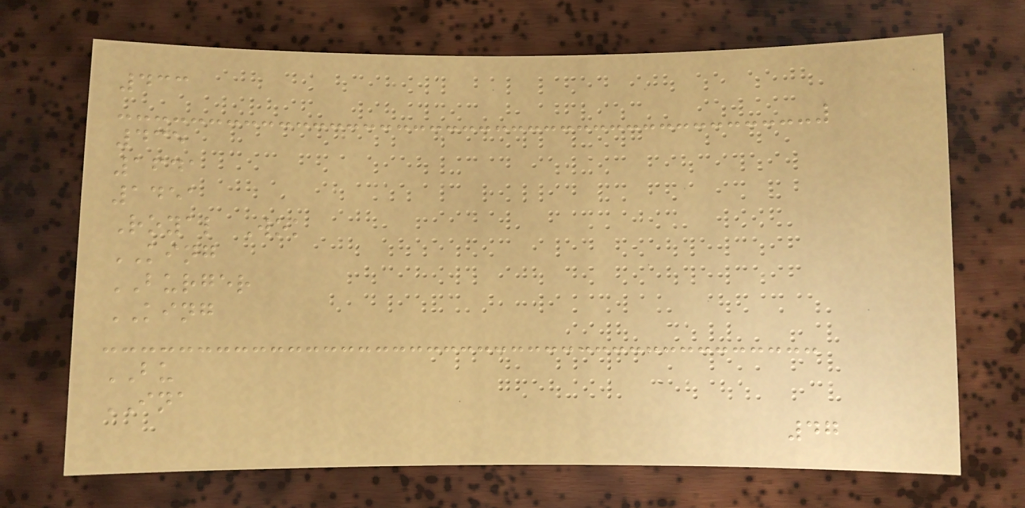433
435
1641
1451
Royal Wok
KING
BURGER
KING
BU
INA
47
